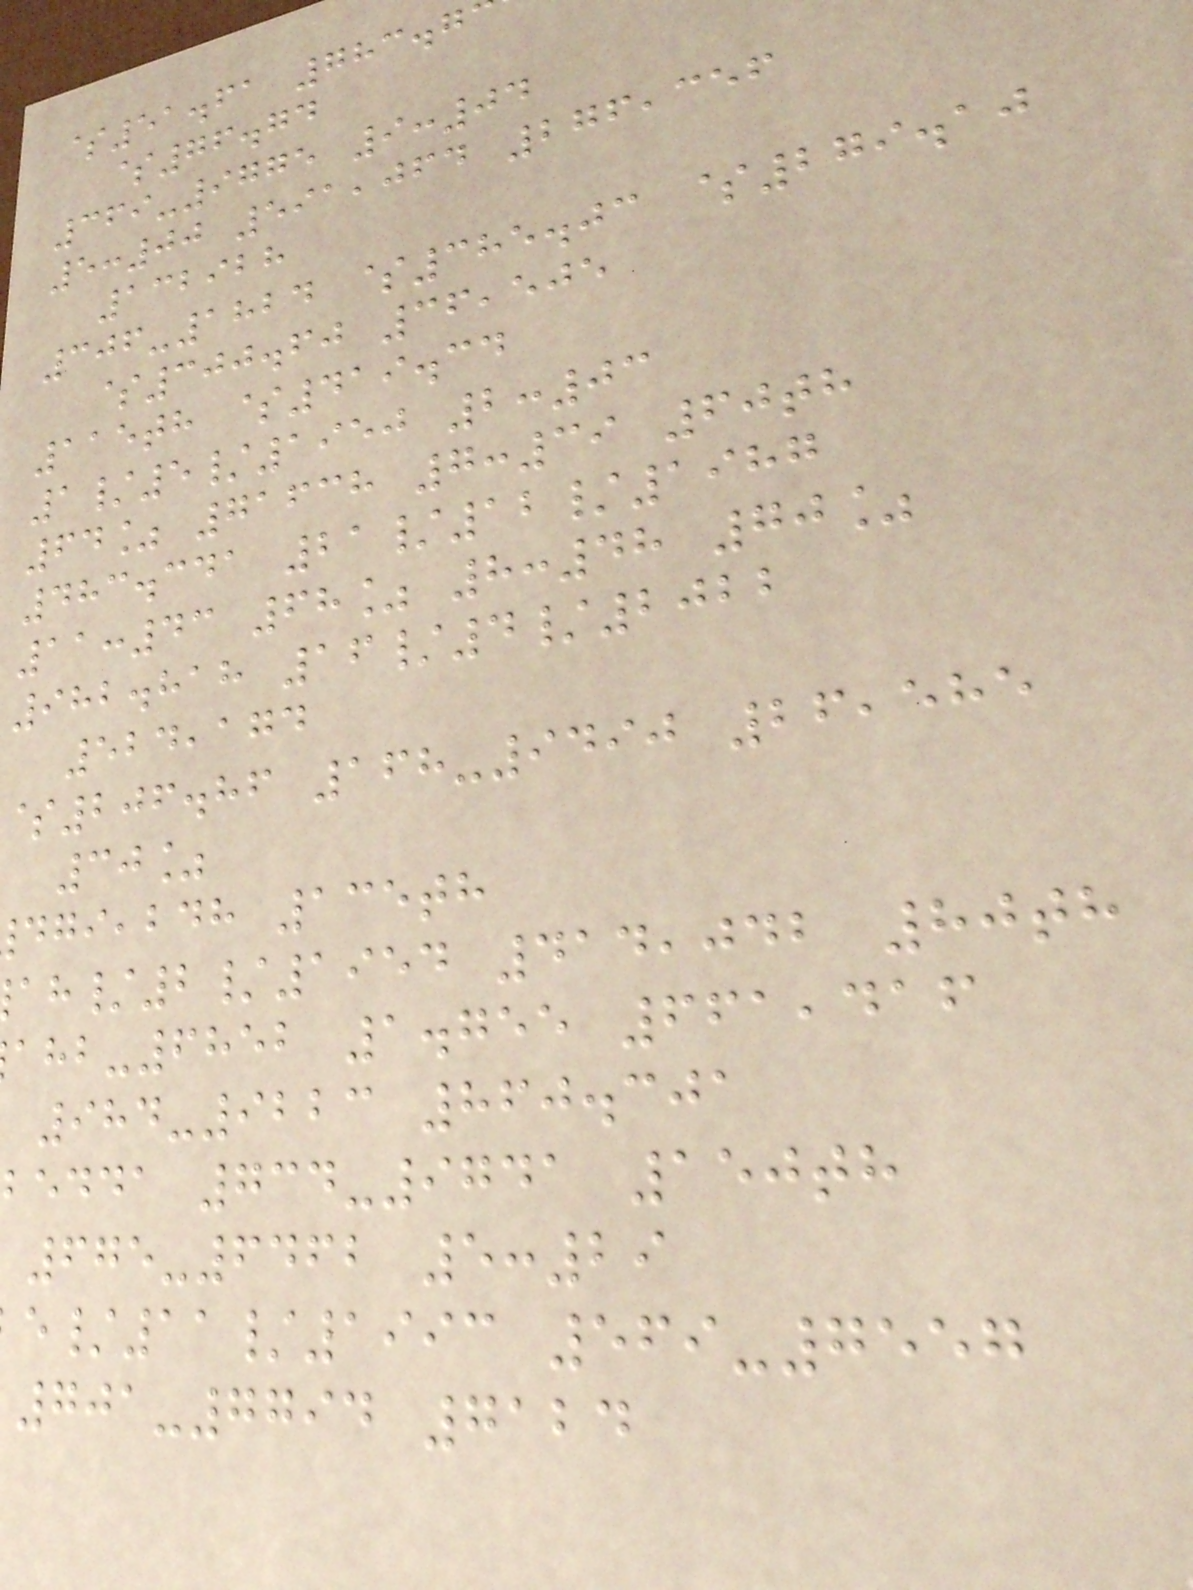$51.61 783.7
$76.74
369-9775 9:04
5:00 591,064 276,356
132928
306-1824 $385.03 $279.10
$300.60 36,505
115th $419.34
1/5/1950 2:03
64% 71638 7:39 60th
483.341 21/12/1987
11:43 68% 8:48 70%
982.818 16/4/2022
524,174
$206.86 168-9490 26,585
30%
,bdh 135th
/2/1954 414,042 80th
-6852 1.755 661,416
984-9223 860.301
bedda 734-9741 150th
675-6462 5:29
/11/1993 569-7557
701-7794 7124
